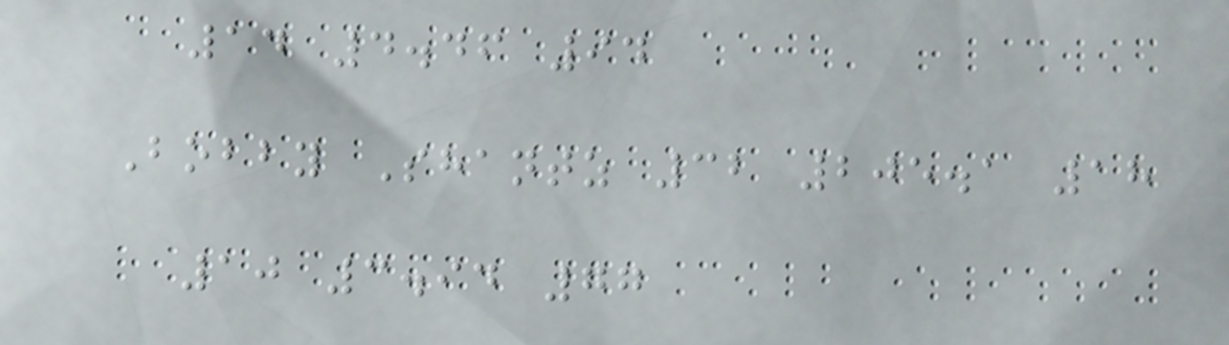14 4.46 94
Bobby Shantz 32 205.1 18
10 3.94 77
